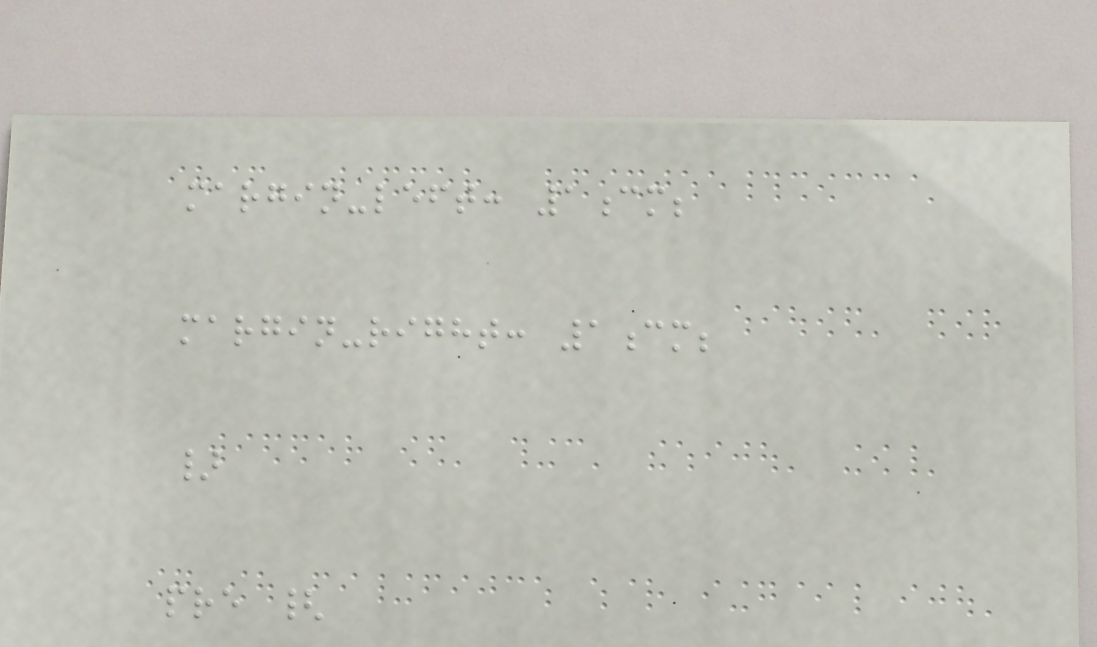margin-left: 1cm;
margin-right: 1cm;
}
pre {
